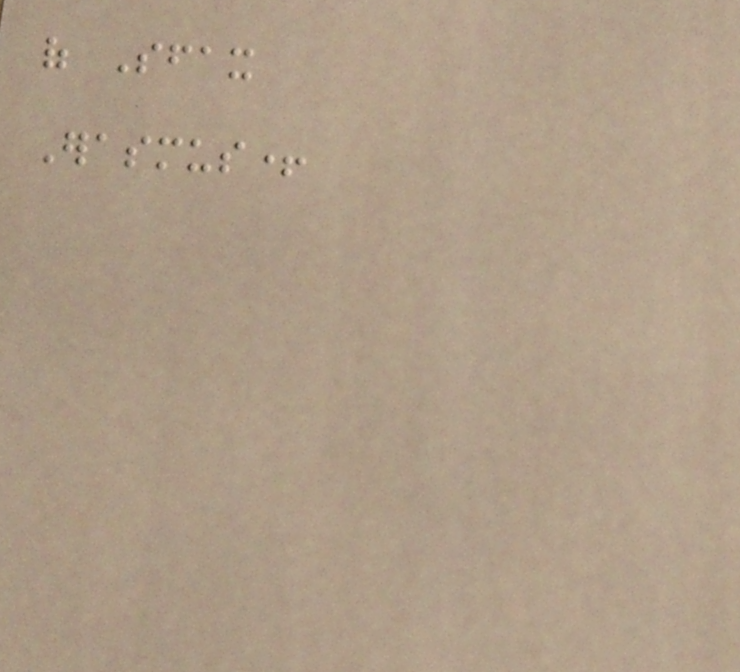of Sfax
Erasmus+
